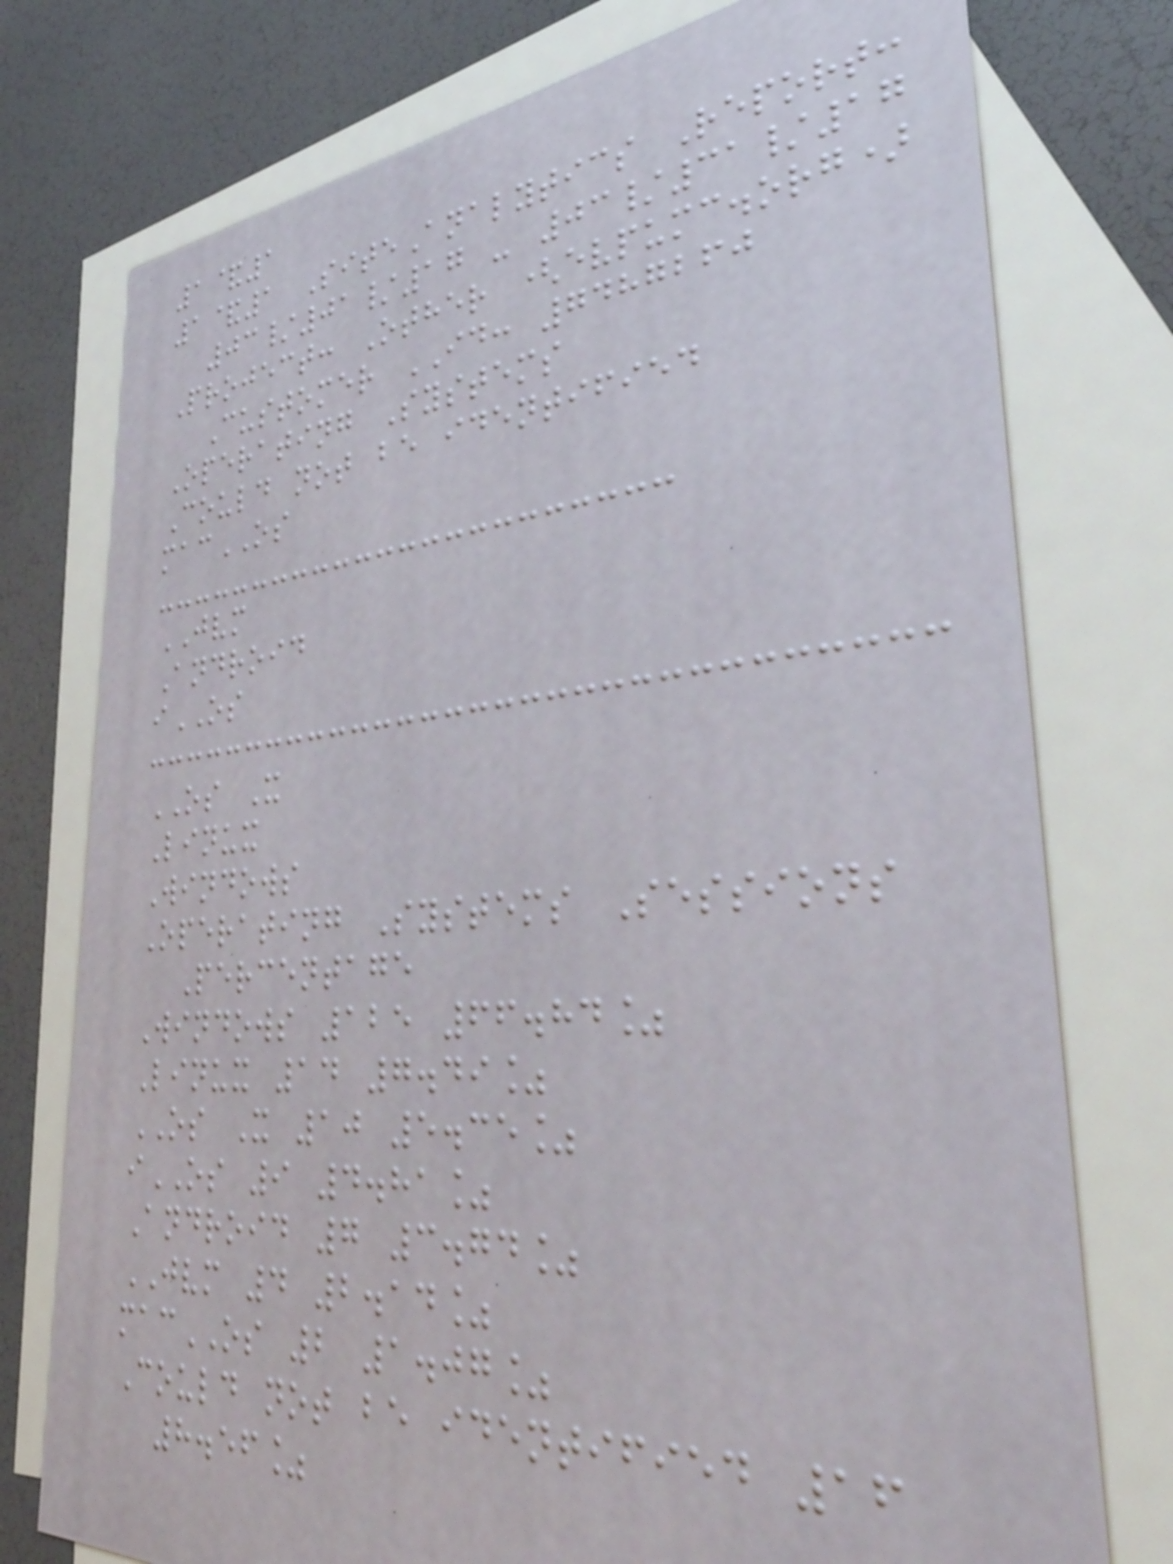1&1
1&1 SiteAnalytics Report:
03/01/17 - 03/31/17
Project: Other (evpumc.org)
Customer ID: 7487260
Operating Systems
Could not be identified
macOS
JVM
Android
iOS
OS X
Linux
Windows
Operating Systems Sessions
Percentage
Windows 125 66.84%
Linux 14 7.49%
OS X 10 5.35%
iOS 9 4.81%
Android 7 3.74%
JVM 4 2.14%
macOS 2 1.07%
Could not be identified 16
8.56%
